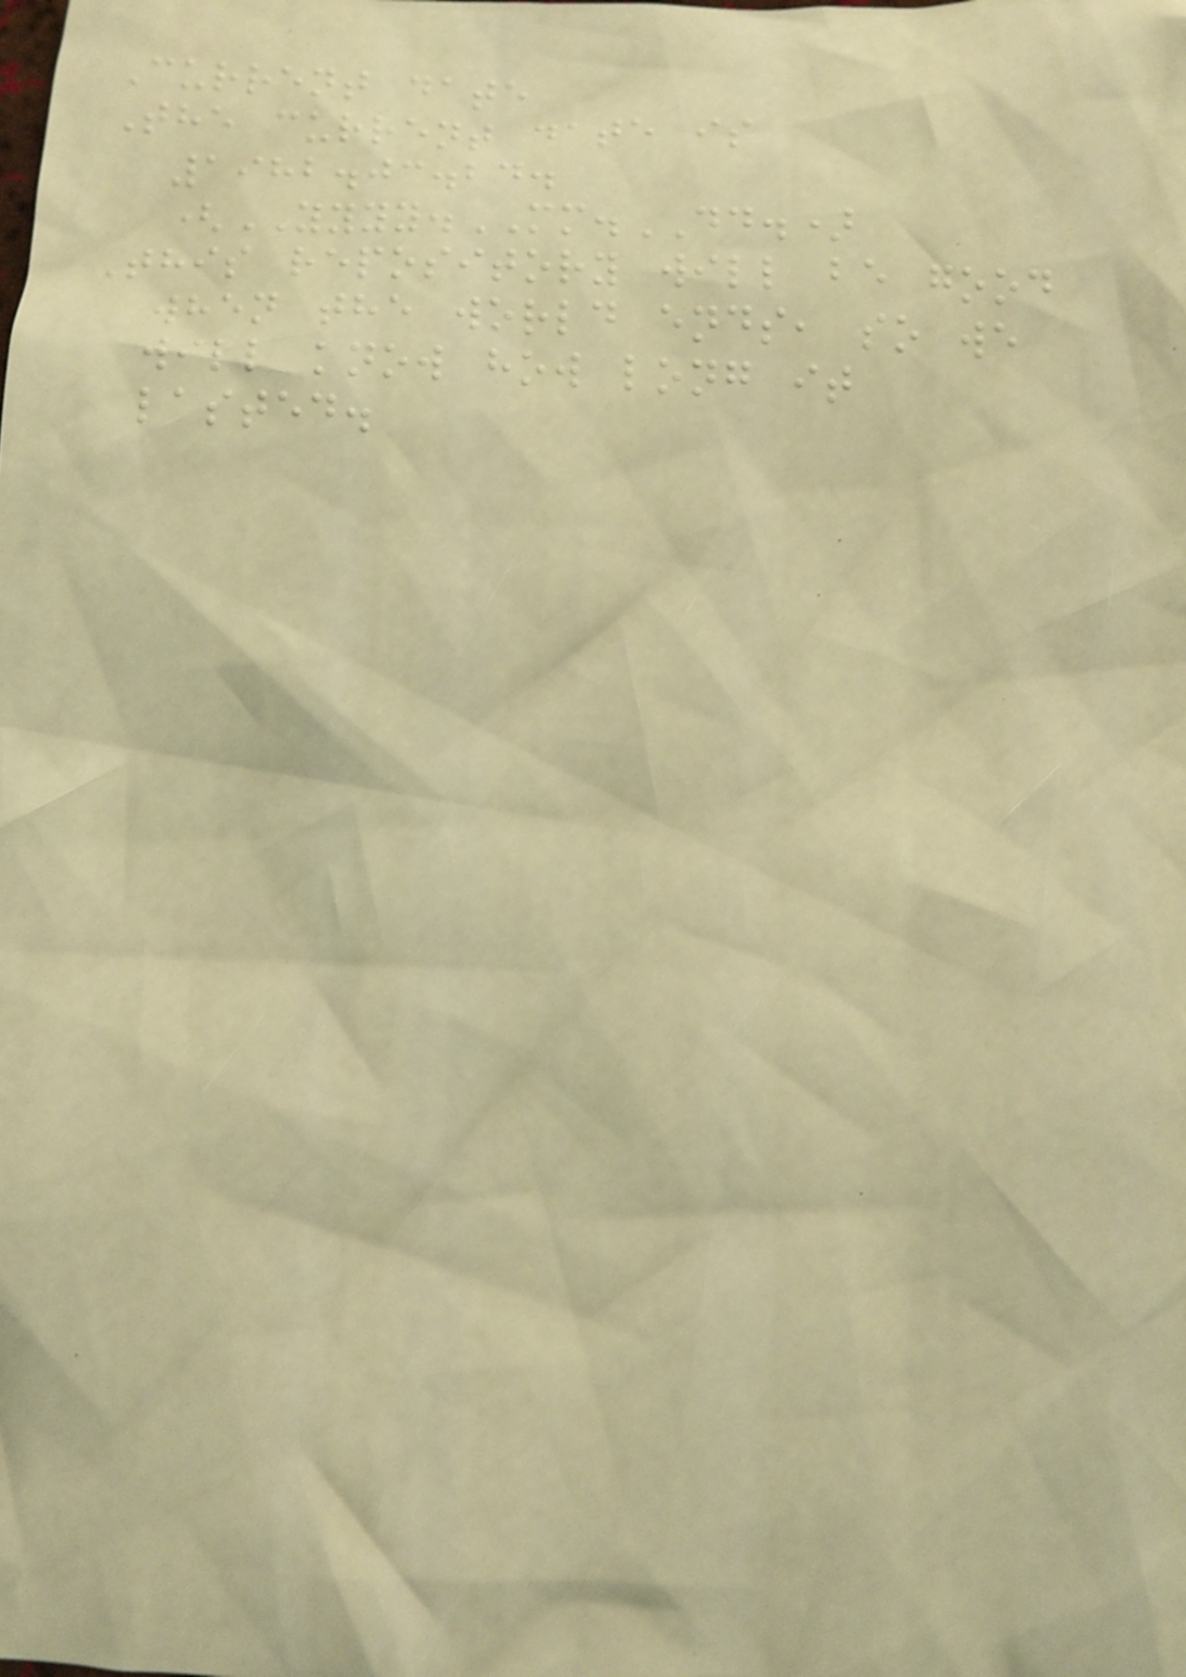Current date
The current date is
1982.03.24.
(YYYY.MM.DD.)
This repository will be good
when the world ends, so we
will know how long it
lasted.
